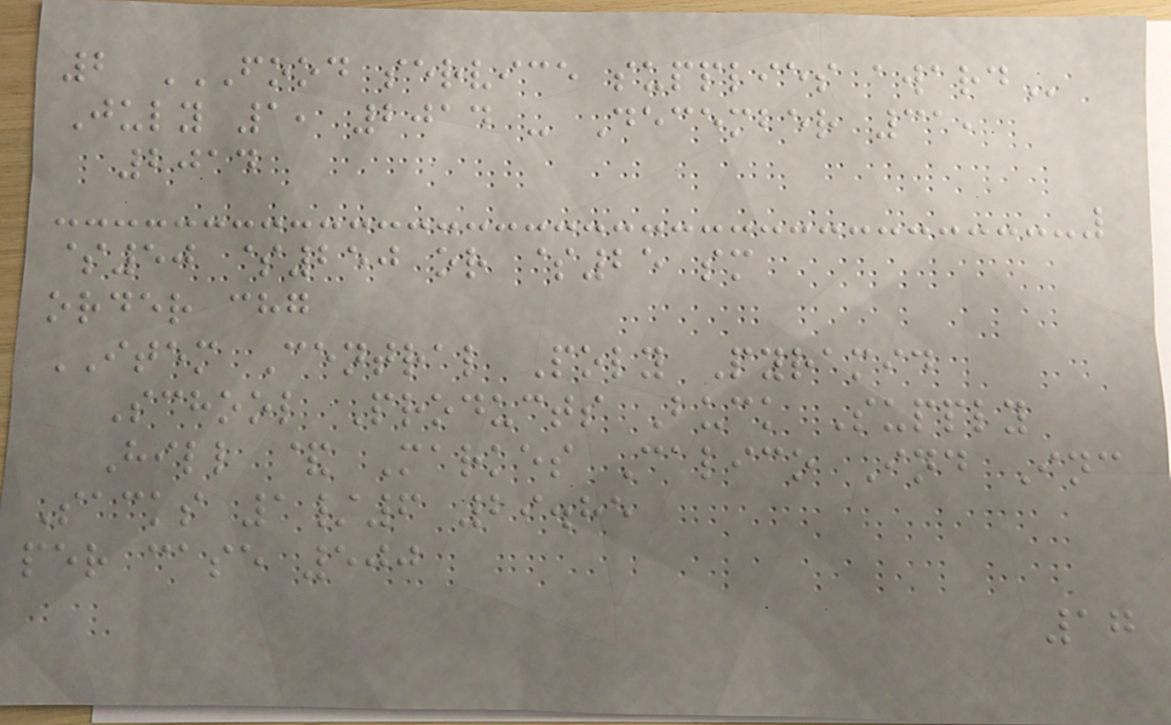2 FOOD SERVICE SUPPLIES AWARD
July 1, 2014 - December 31,
2014
$50 $250 or $25 sm
order chg
ITEM Central Poly Pyramid
School Products Buck Supply
Hill & Markes Calico Ind Inc
Sacks 1/6 29.85
per case 500
17
